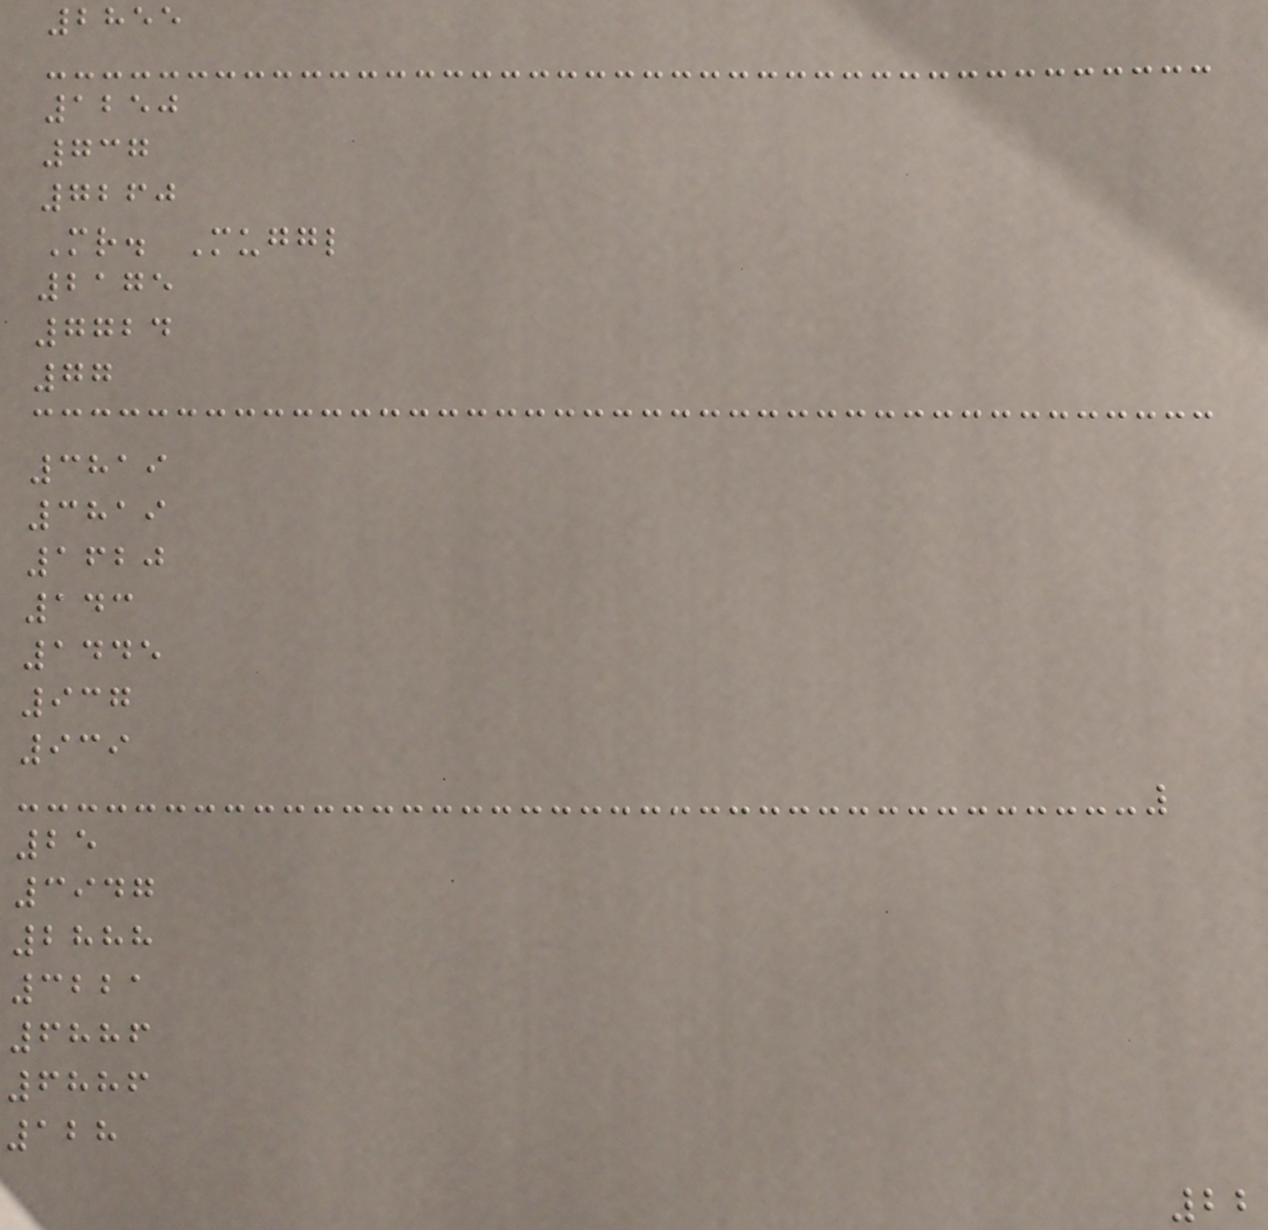2855
1250
737
7260
Mr. Muggl
2175
7724
77
3819
3819
1620
143
1445
937
939
25
3947
2888
3221
6886
6886
128
22
